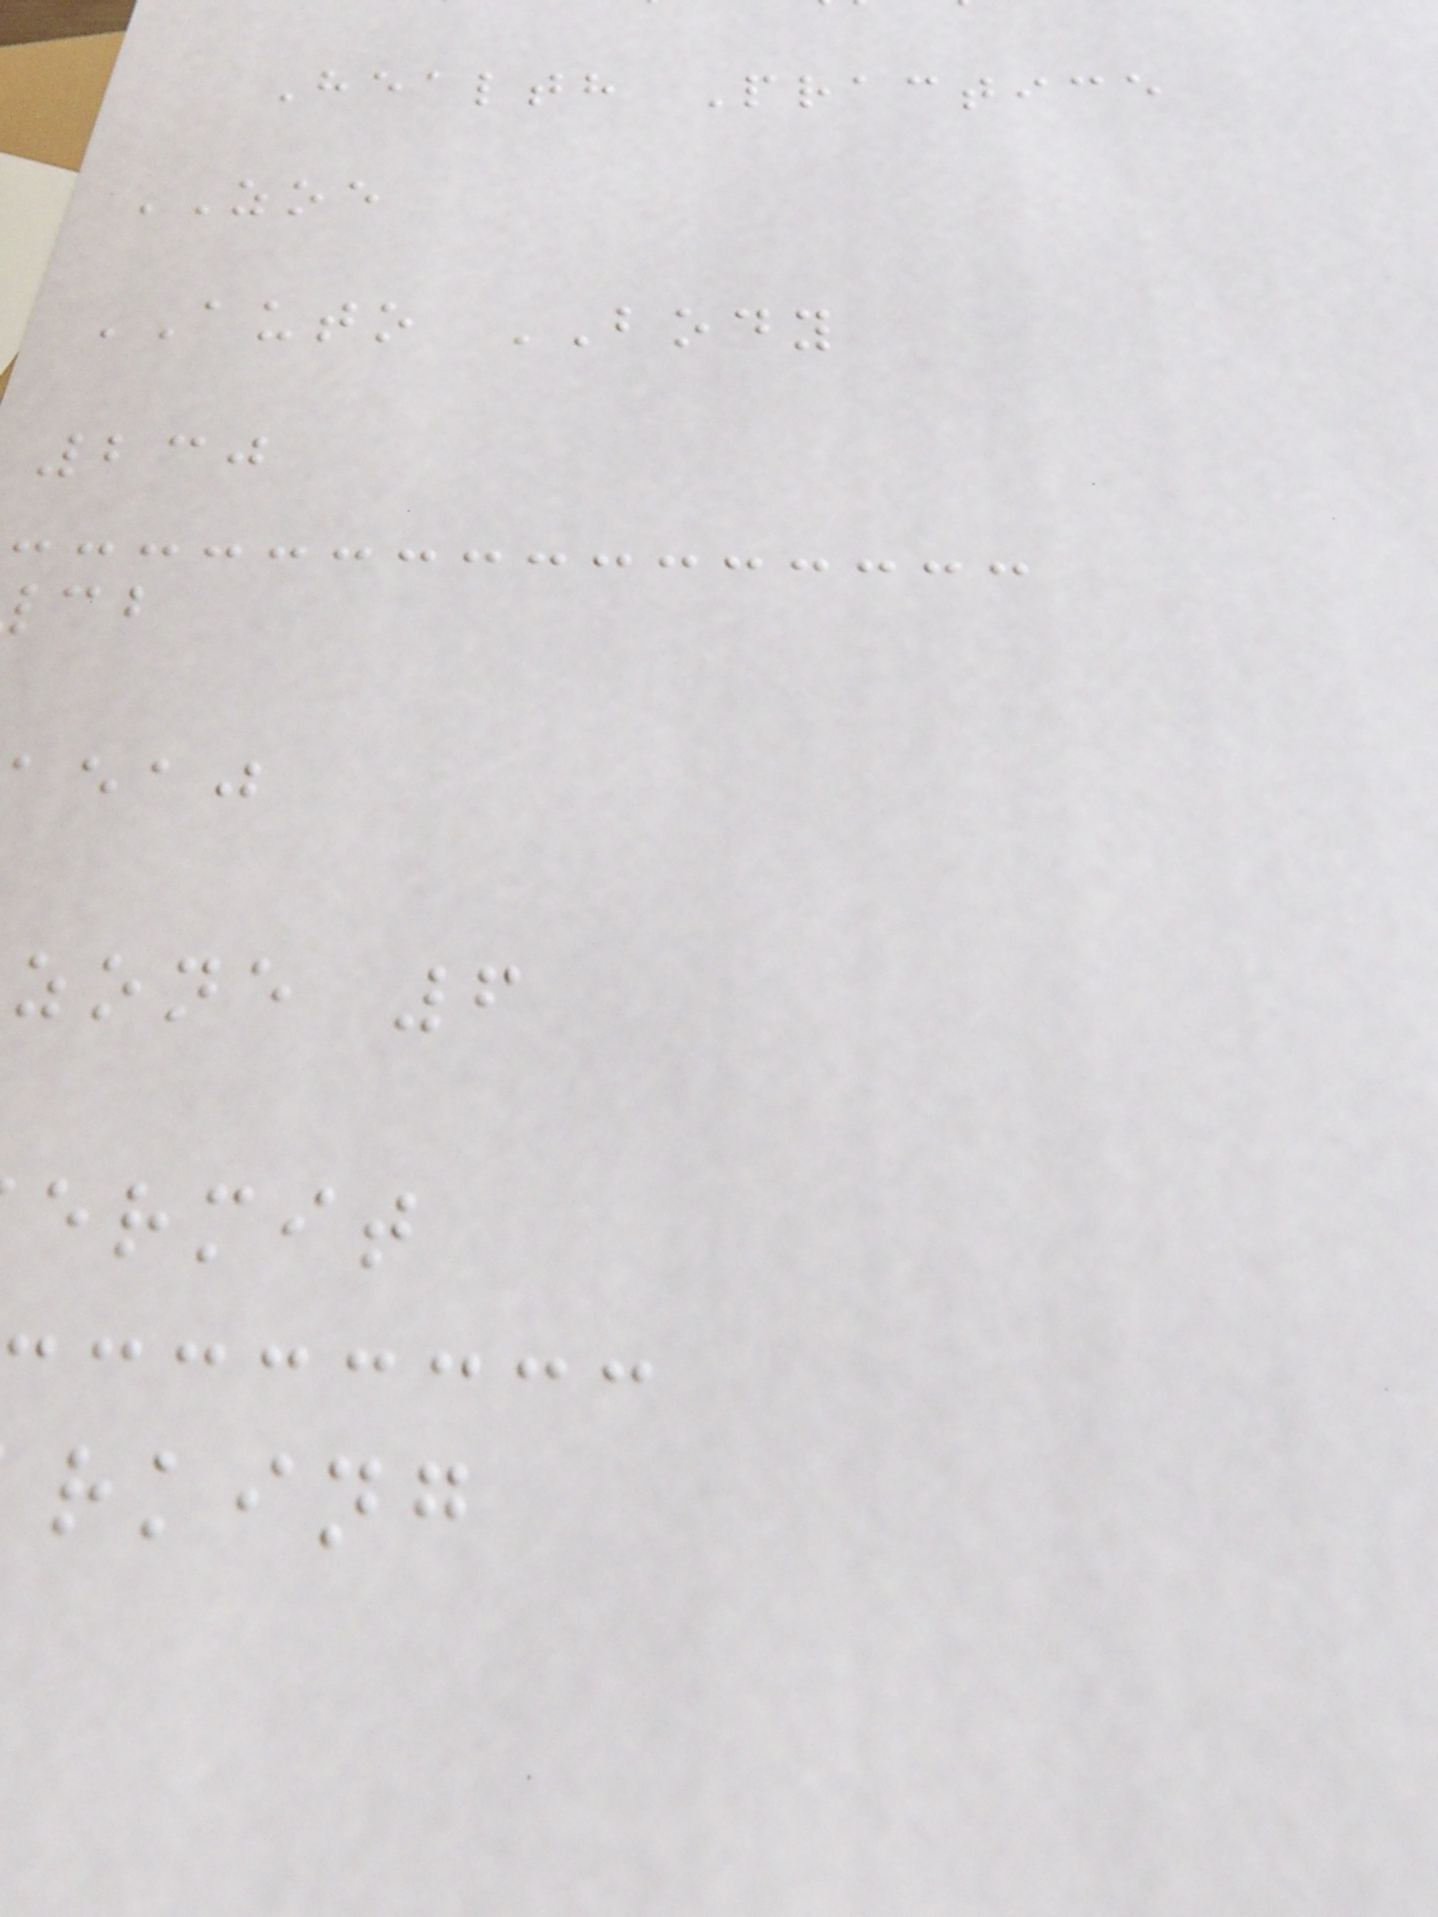Health Practice
ZOE
AUTO BODY
230
zone 6
ermit
rking
